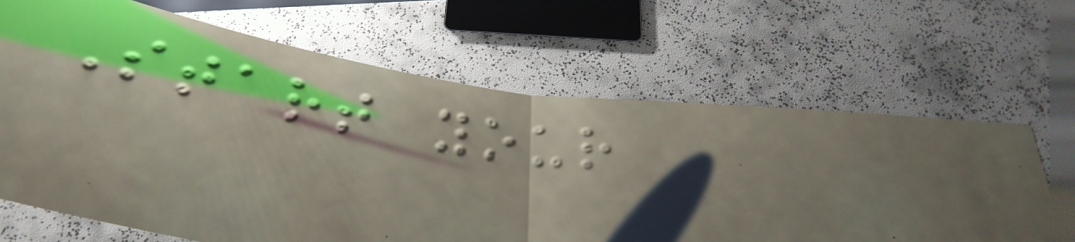Start your
